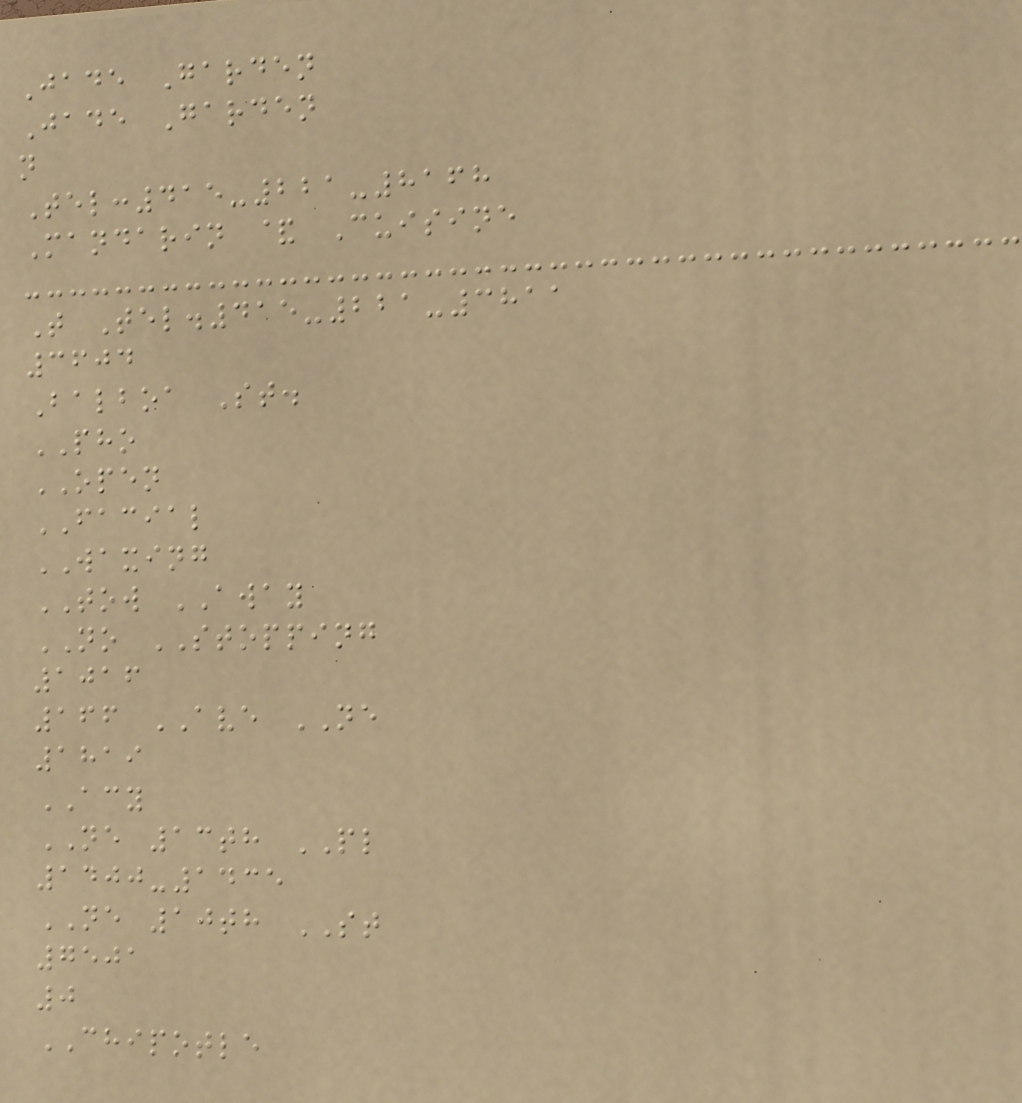Jade Garden
Jade Garden
n
Tel:415-221-8168
Mandarin & Cuisine
T Tel.415-221-3811
3604
Balboa St.
PHO
OPEN
FACIAL
WAXING
TOW AWAY
NO STOPPING
1016
166 AVE NE
1819
ACY
NE 13th PL
1400-1435
NE 10th ST
7501
0
CHIPOTLE
